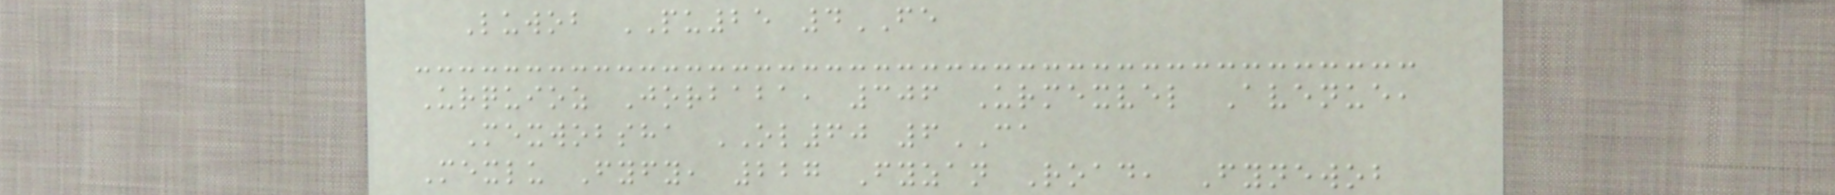Luwob PU25 4FE
Urquioz Jorbaba, 306 Urmexvel Avenue,
Mexwobsha OL60 6CA
Mexlu Fyfy, 227 Fyzan Road, Fynewob
